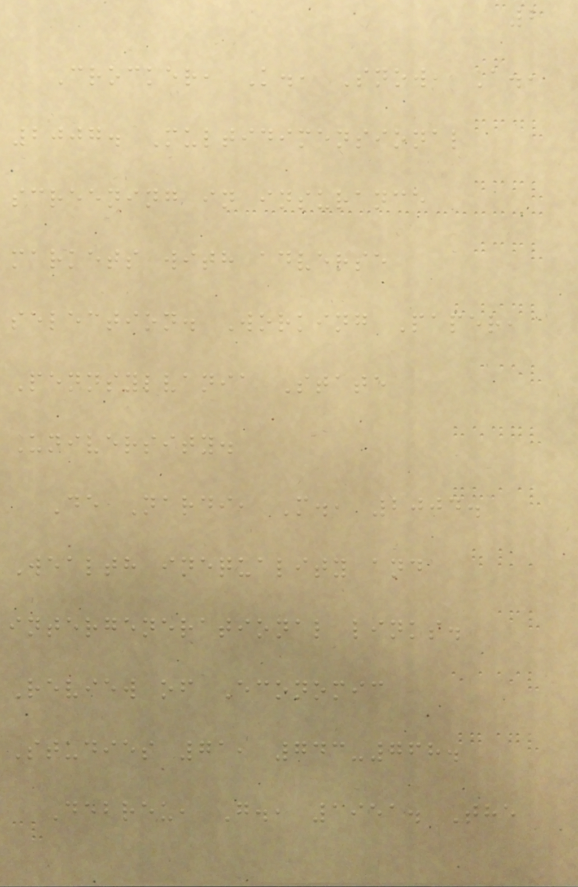2
Crocker, K., Snow, A.,
2007. Multidimensional
screening in insurance
markets with adverse
selection. Working Paper,
Pennsylvania State
University.
De Nardi, M., 2004.
Wealth inequality and
intergenerational links.
Review of Economic
Studies 71, 743-768.
Debreu, G., 1951. The
